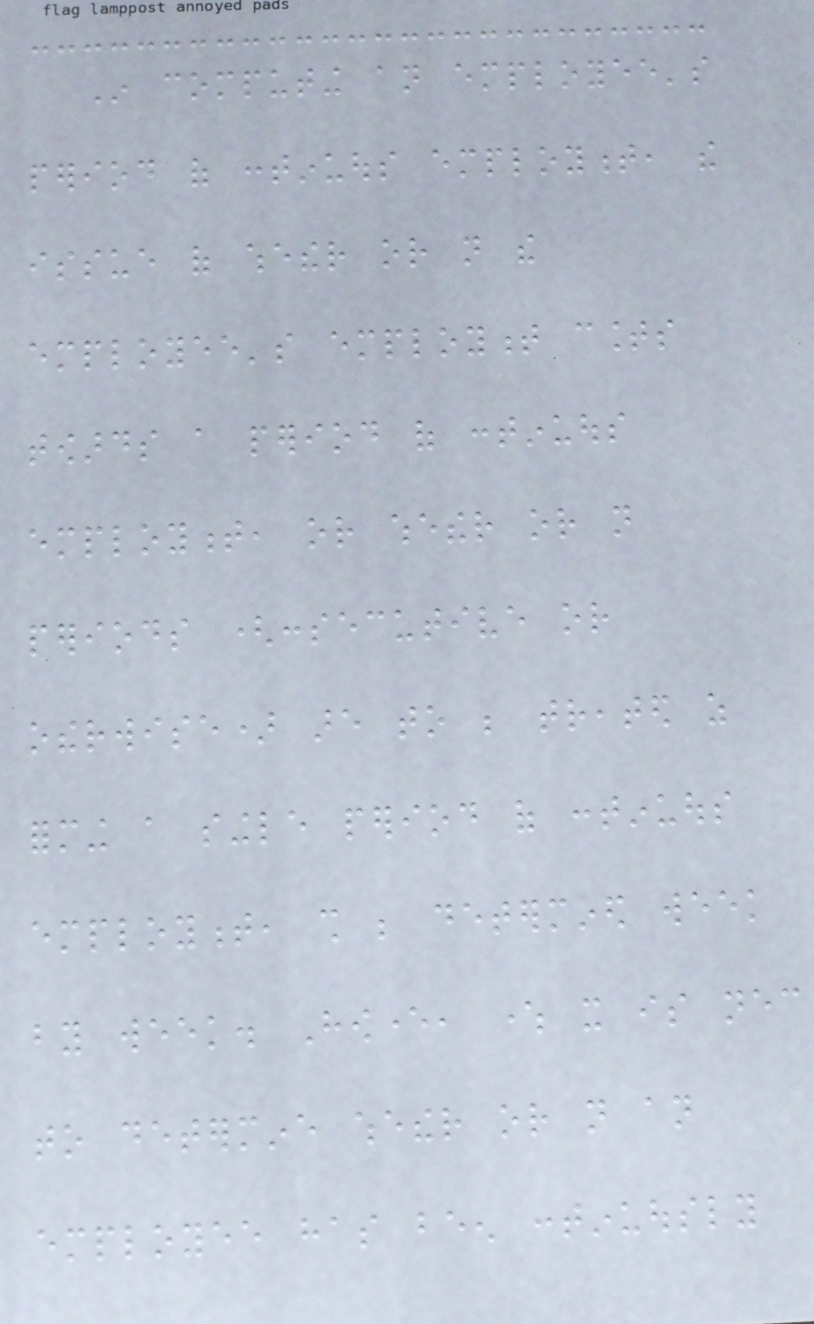In computing an employee's
period of continuous employment, the
issue of whether or not the
employee's employment counts
towards a period of continuous
employment, or whether or not
periods (consecutive or
otherwise) are to be treated as
forming a single period of continuous
employment, shall be determined week
by week. However, where it is necessary
to determine whether or not an
employee has been continuously
